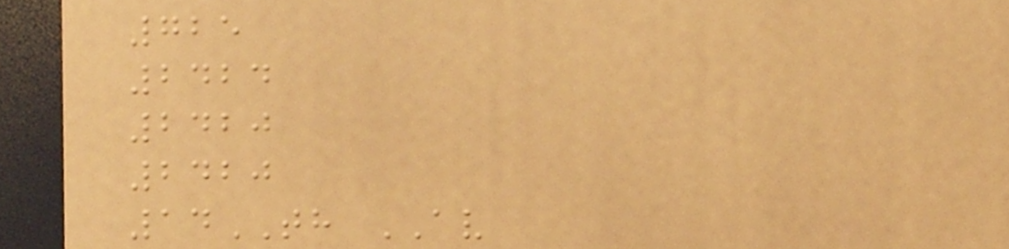725
2424
2420
2420
14TH AV
